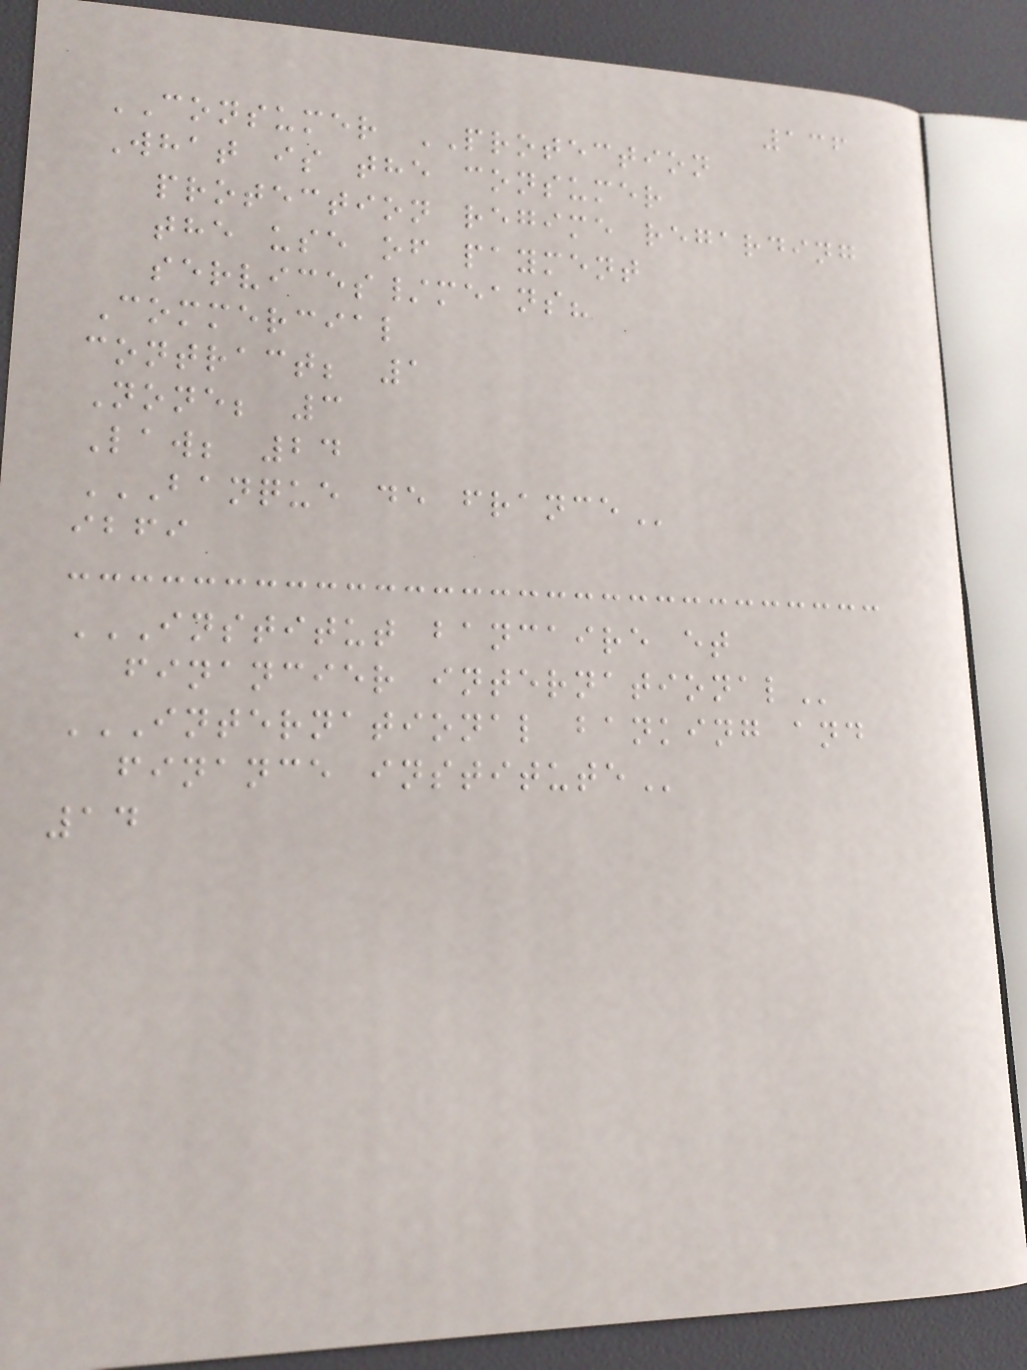136
CONSUMER PROTECTION
What is the consumer
protection regime regarding
the use of payment
services/means?
Commercial
contract; 1
None; 3
Law; 24
BANQUE DE FRANCE
ibfi
INSTITUT BANCAIRE ET
FINANCIER INTERNATIONAL
INTERNATIONAL BANKING AND
FINANCE INSTITUTE
14
